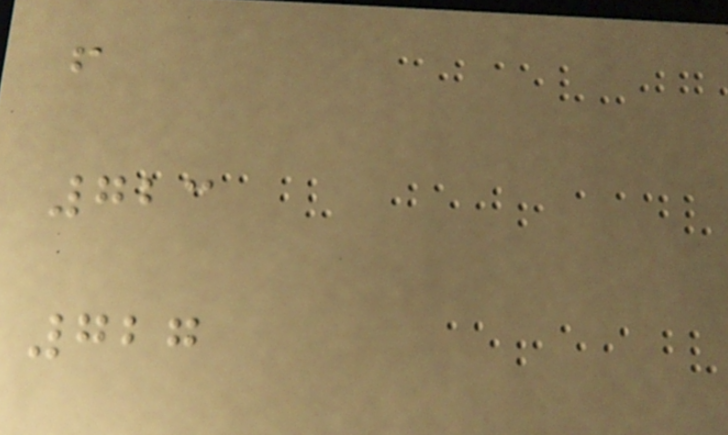f
723
727
